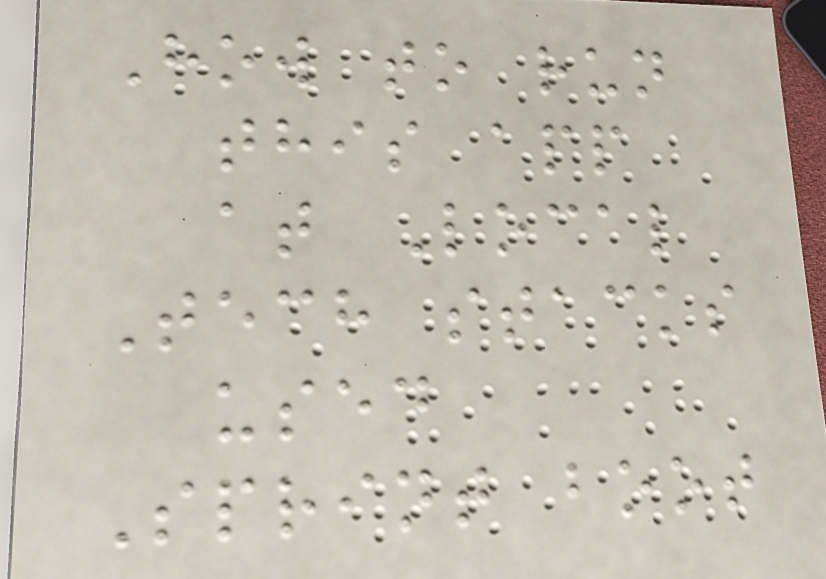How to run
this app
at Local
Tech stacks
used
Sprint boot
